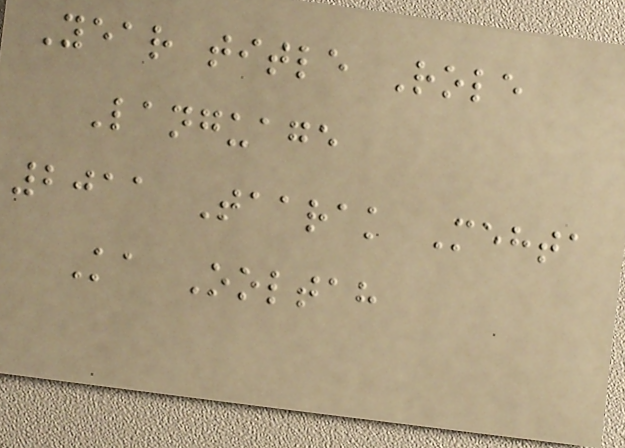Year title Role
Language
2011 Taarak Mehta
Ka Ooltah
